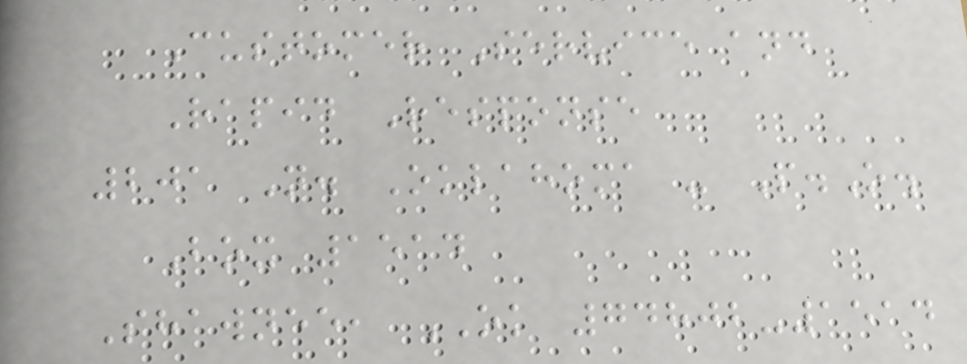Customer Service and
Rapid Response
201 N. Oklahoma - P.O.
Box 1514
Shawnee, OK 74802-1514
